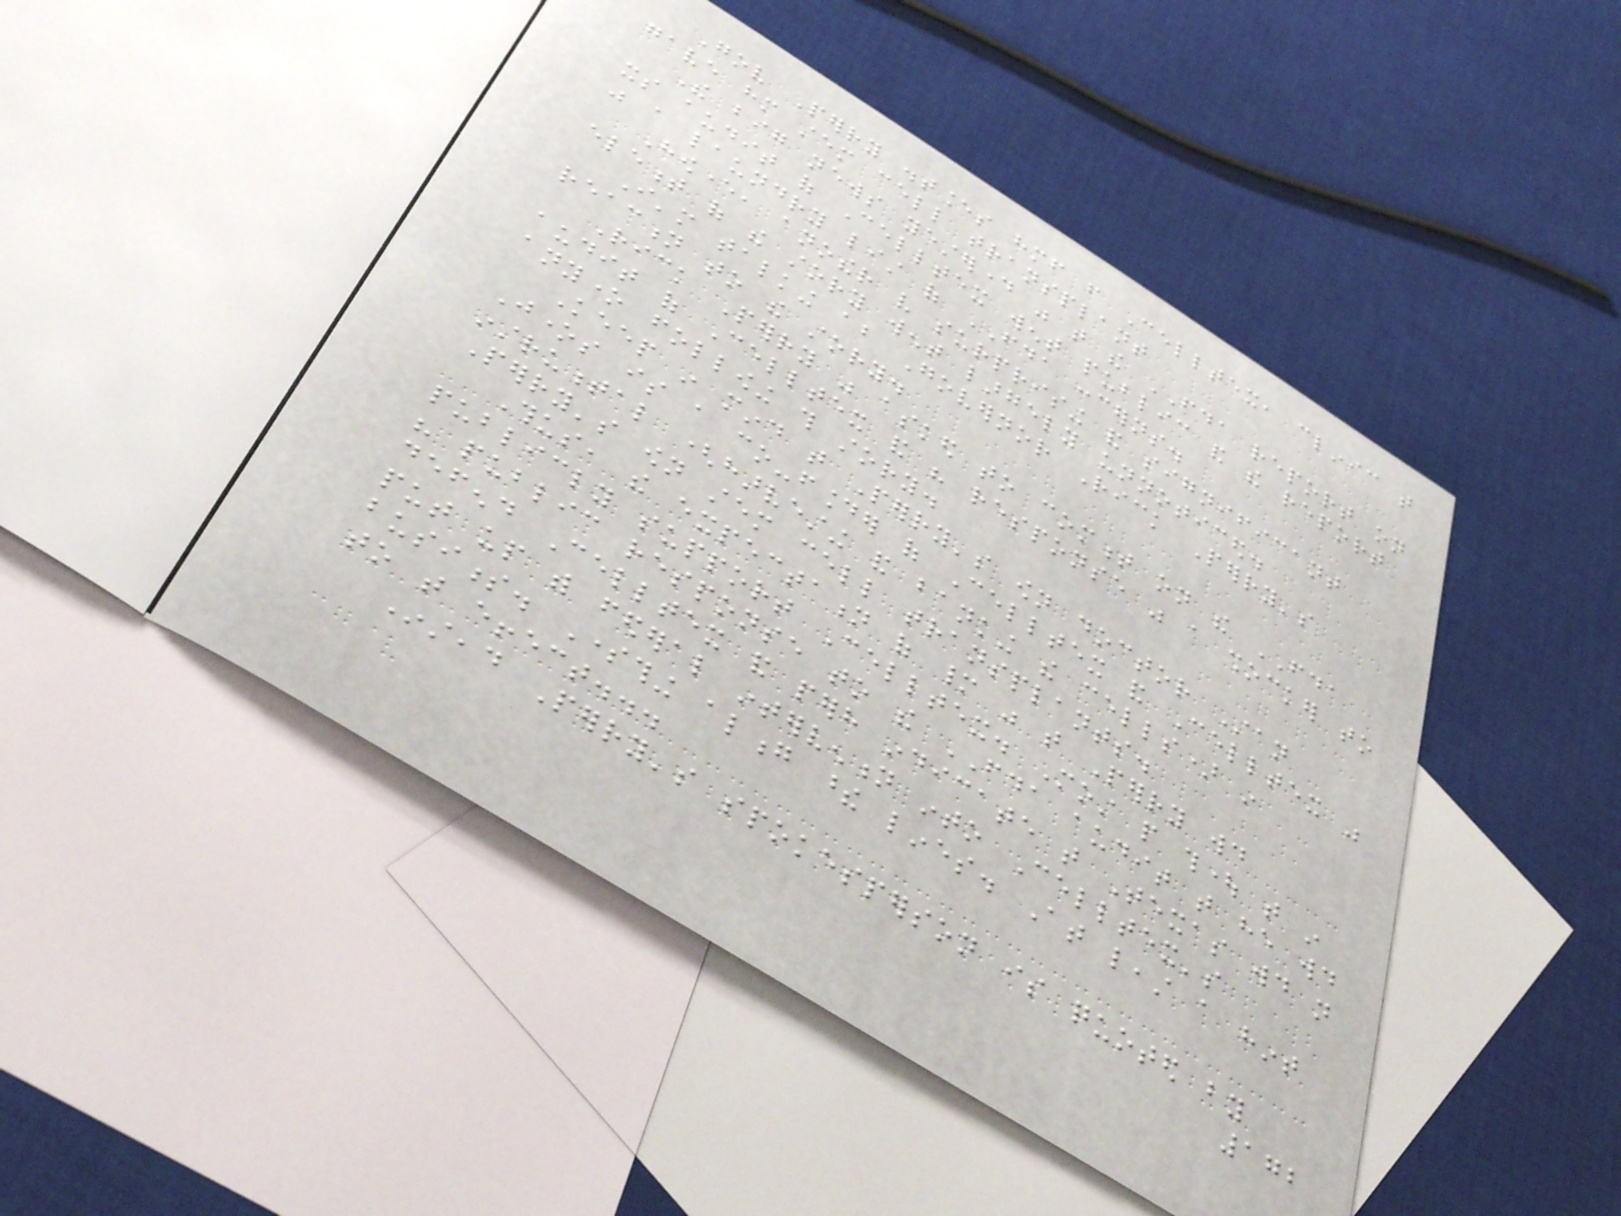Gov Perry distances himself from Celltex, clinic that
gave him stem cell transplant
The big news yesterday was that the FDA report on
its audit of Celltex went public and the report
was a laundry list of FDA concerns.
However, another very surprising and significant
element of the story went largely unnoticed.
I'm talking about Governor Rick Perry's
reaction to the story.
Rick Perry was asked to comment on the FDA
audit of Celltex and his response was a shocker to
anyone following this story.
Keep in mind that Perry's own doctor Stan
Jones is a co-founder of Celltex and Celltex was
instrumental (harvesting and banking the cells) in
Perry's own stem cell transplants.
Thus, the expectation of many was that Perry would
publicly support Celltex. Most people thought that in
his public response to the FDA audit that he would
defend Celltex and perhaps indicate that Texas would not
put up with federal intervention into Celltex's
business. Something along these lines. At least a hint
to that effect...
Instead Perry's spokesperson is quoted by
172
